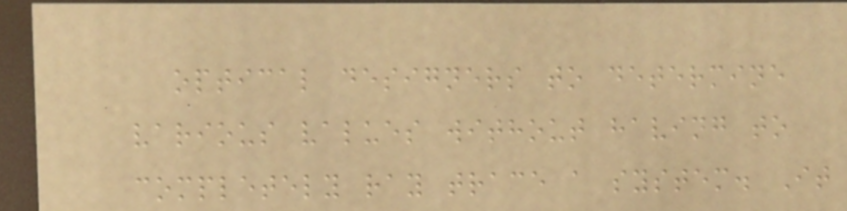optical designers to determine
various values without having to
completely ray trace a system. It
